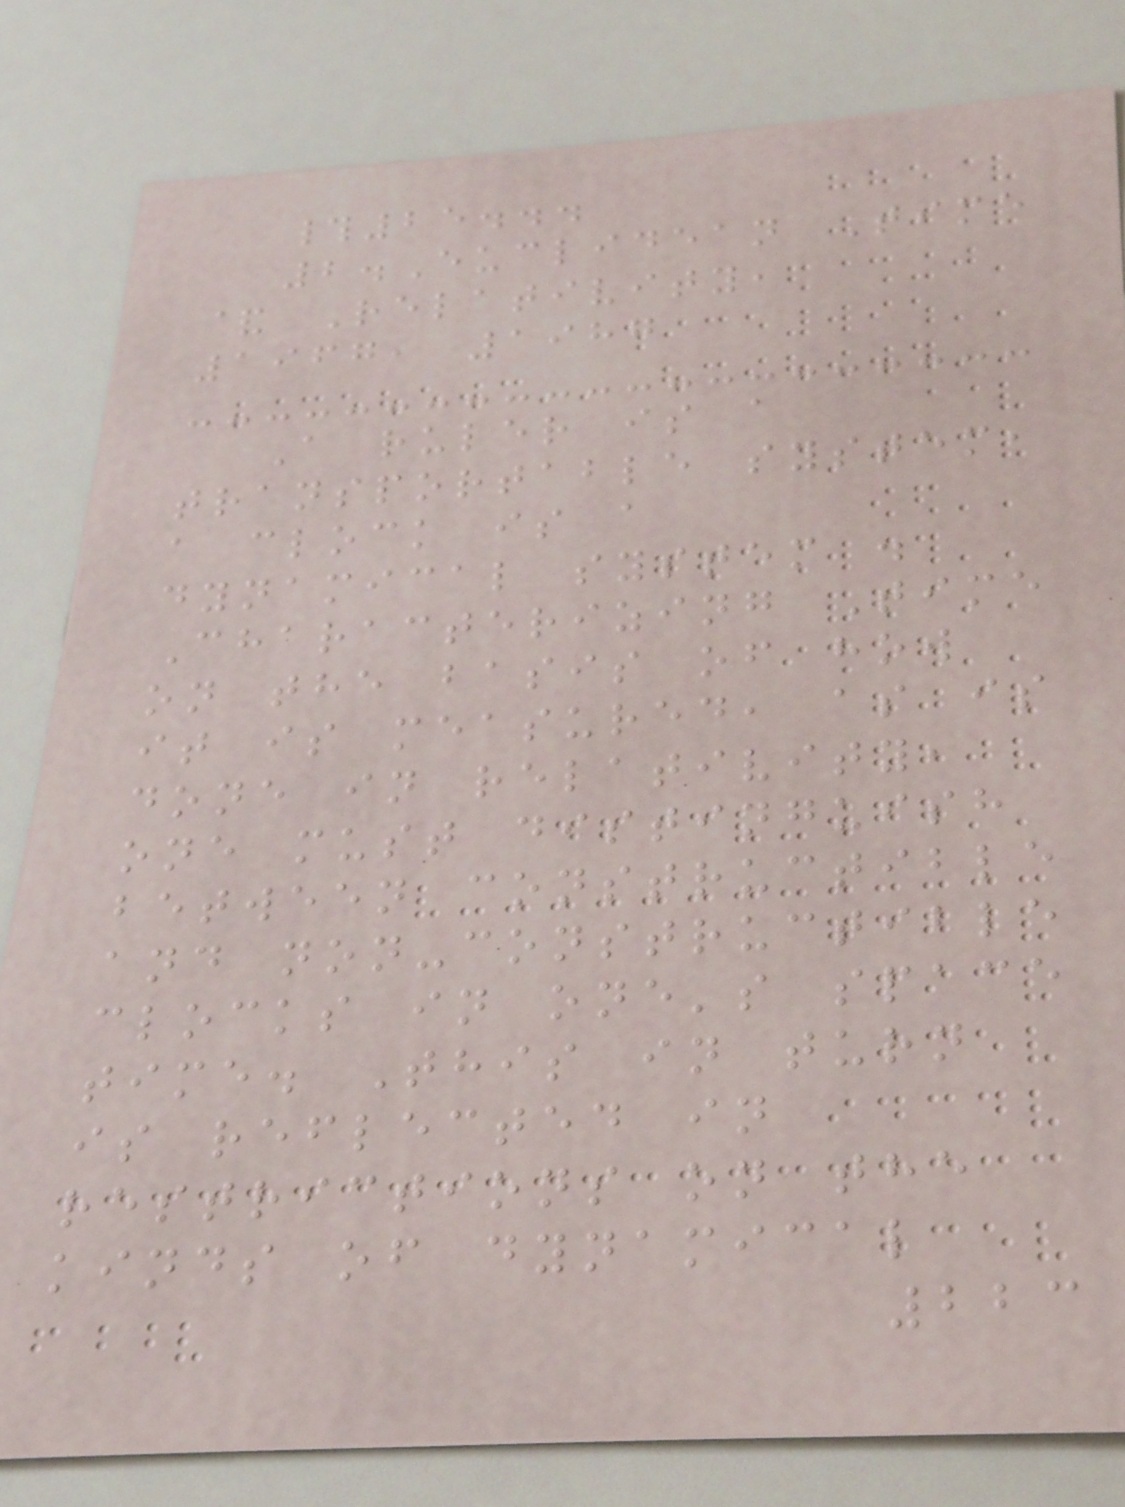#25...
2.Euclidean Time
& Relativity,
1967, 1987
A ruler is a
transportable system,
a clock is a
dynamical system .
Characterizing Time
on the basis of how
it is measured, as is
done in relativity,
one must distinguish
between constructible
and non-constructible
clocks in one's space
time. This in turn
is reflected in
restrictions on the
kinds of dynamical
223
